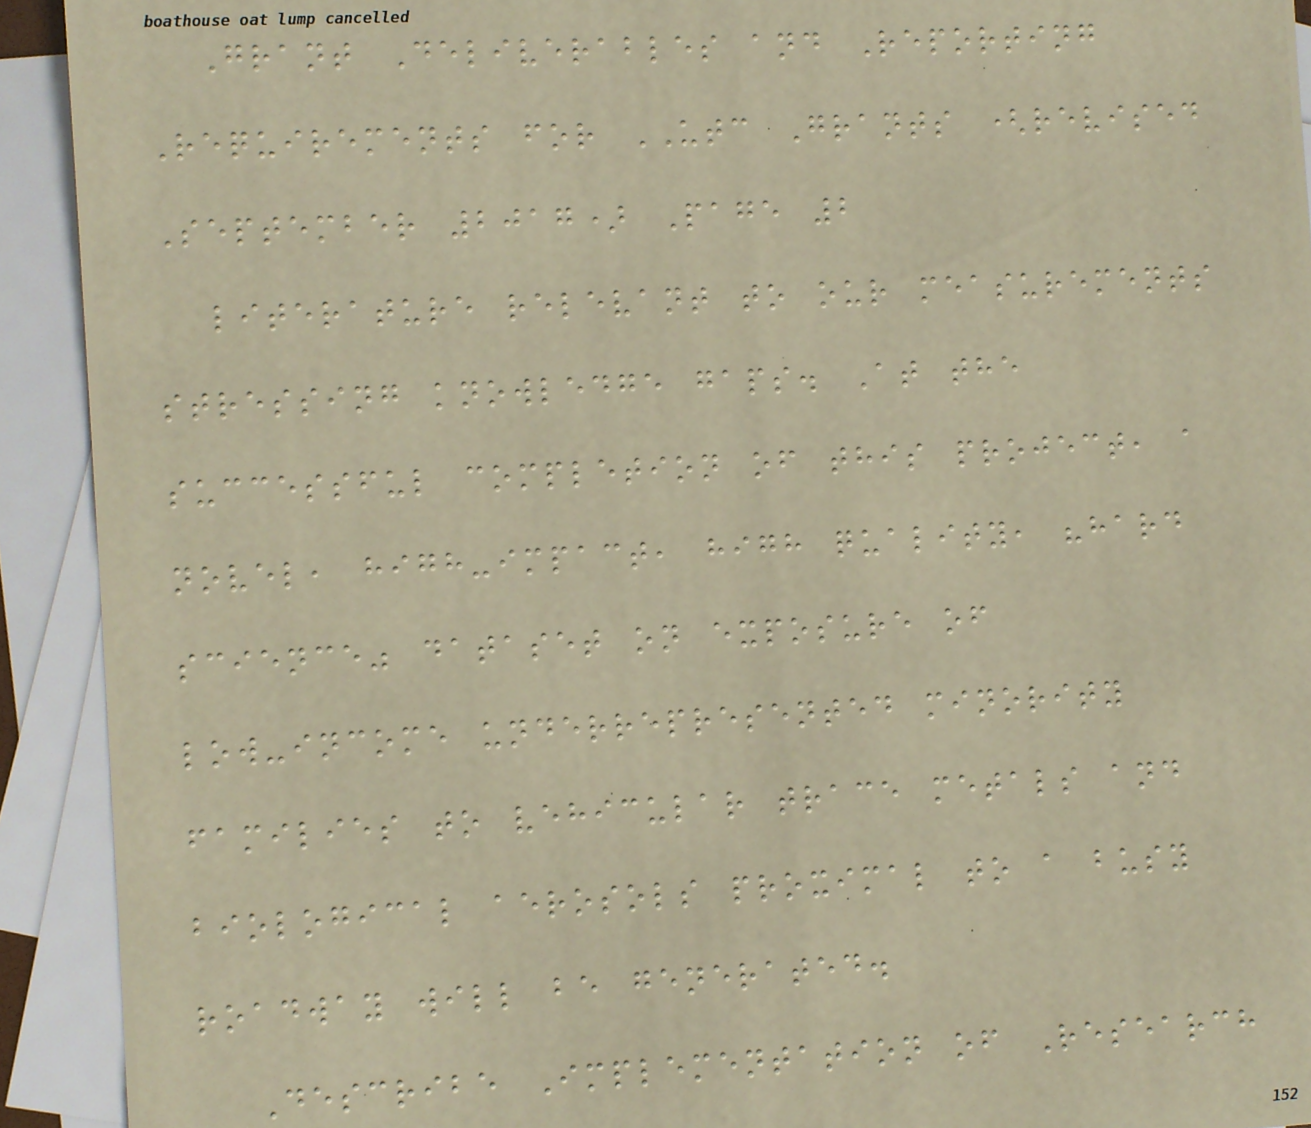Grant Deliverables and Reporting
Requirements for UTC Grants (revised
September 2017) Page 2
literature relevant to our measurements
stressing knowledge gaps. At the
successful completion of this project, a
novel, high-impact, high quality, "hard
science" dataset on exposure of
low-income underrepresented minority
families to vehicular trace metals and
biological aerosols proximal to a busy
roadway will be generated.
Describe Implementation of Research
